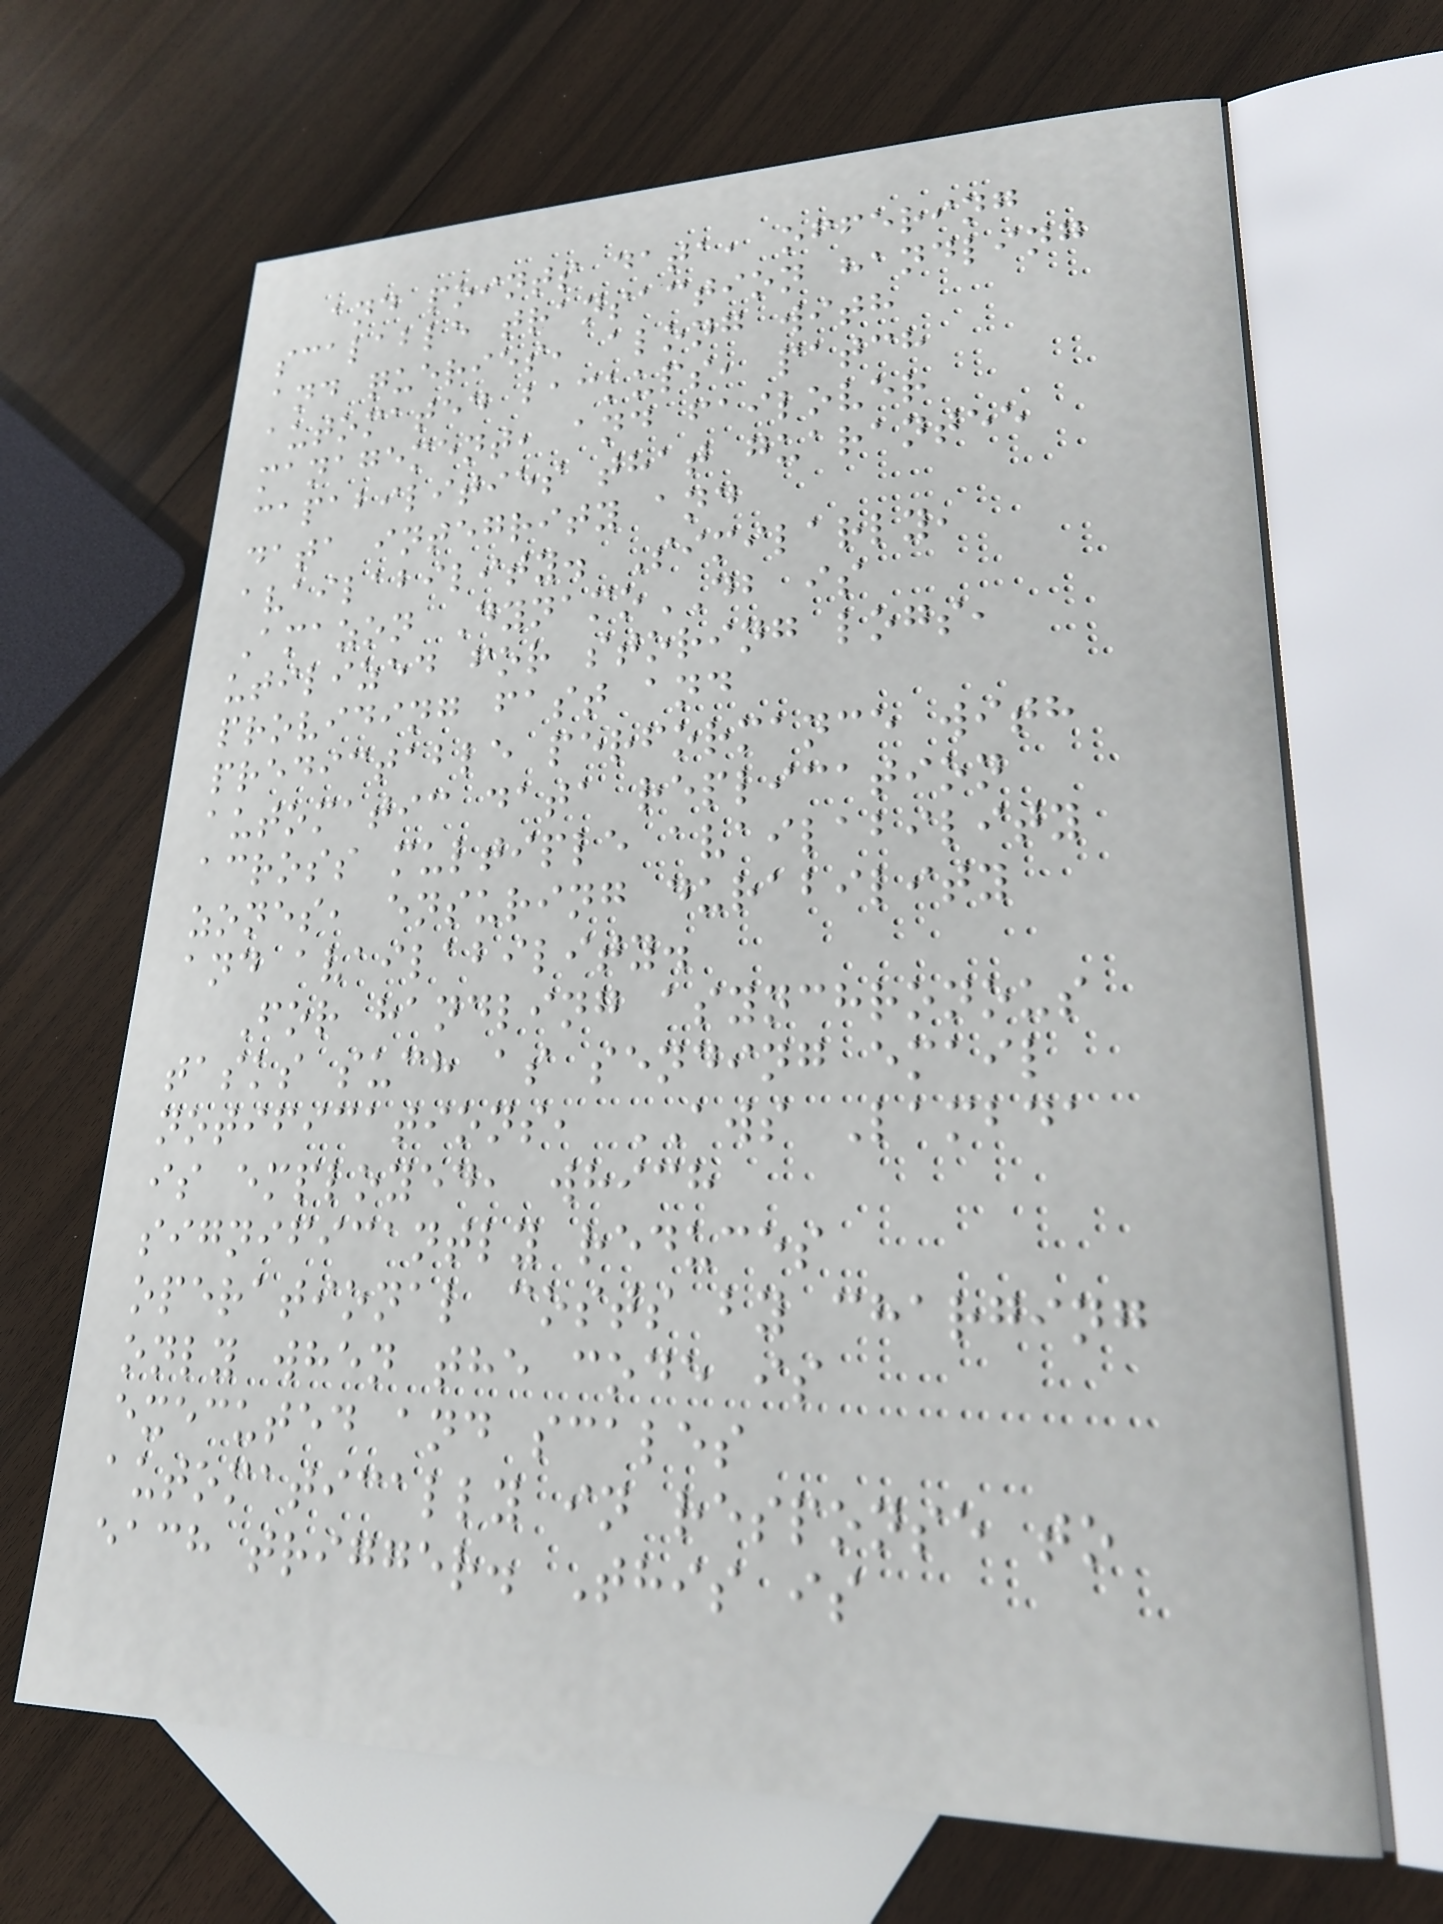and points data, offering
scalable transaction handling
and queries, along with
automated backups, patch
management, and failover
capabilities that guarantee
data integrity and
availability. Similarly,
Amazon DynamoDB is
utilized for storing logs,
providing fast and
predictable performance with
automatic data replication
across multiple availability
zones, ensuring durability
and availability.
For handling asynchronous
tasks such as sending email
notifications, AWS Lambda
is employed, which
significantly reduces
operational costs by charging
only when the code is
executed and scales
automatically in response to
each trigger. This is
